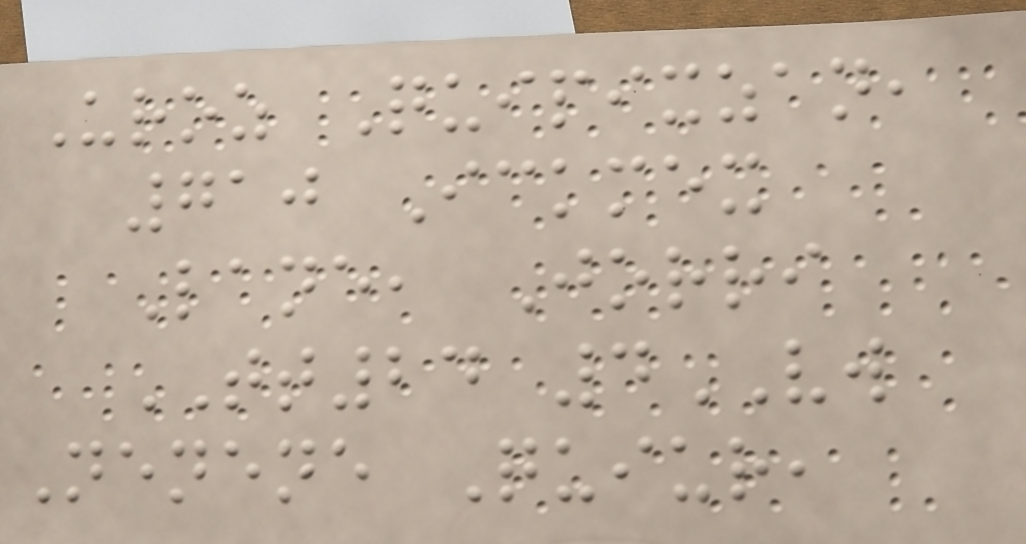Uroz Quipixzan,
710 Ickmex
Lane, Jorri
TT24 4VW
Nenene Quiur,
